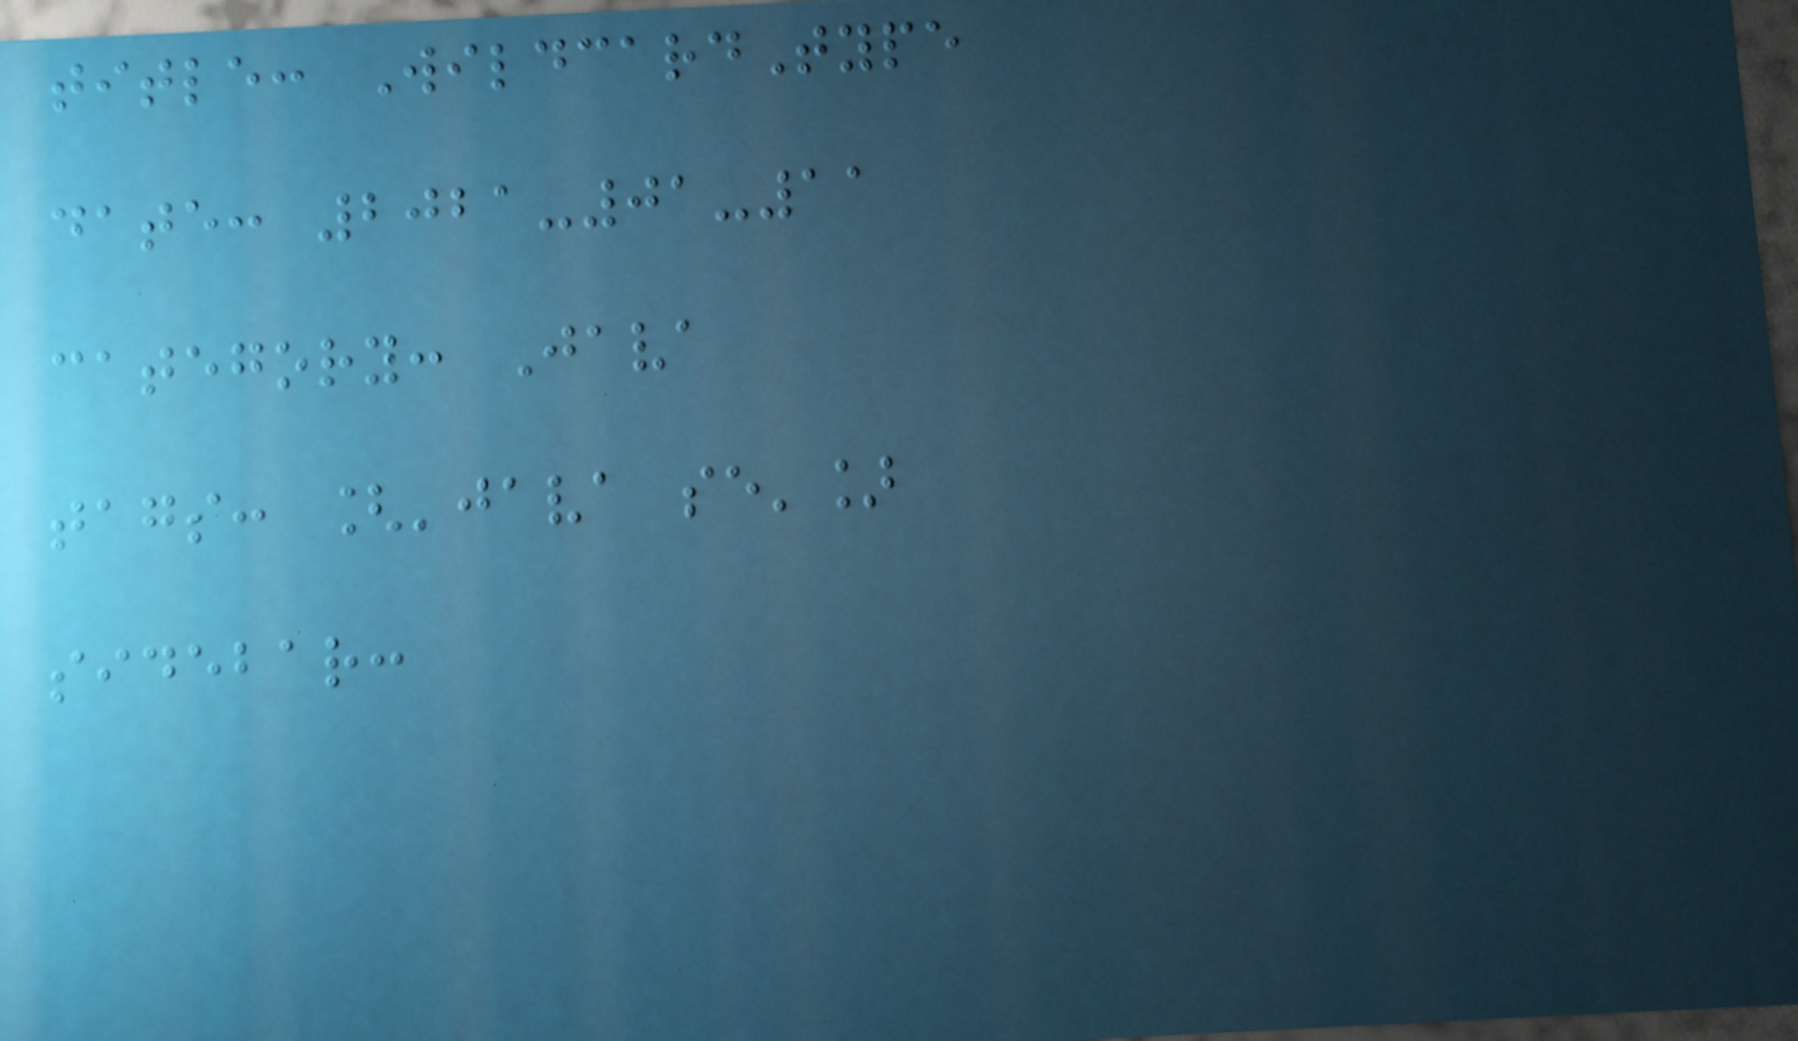title: WildcardType
date: 2021-01-11
category: Java
tags: ['java se']
sidebar:
